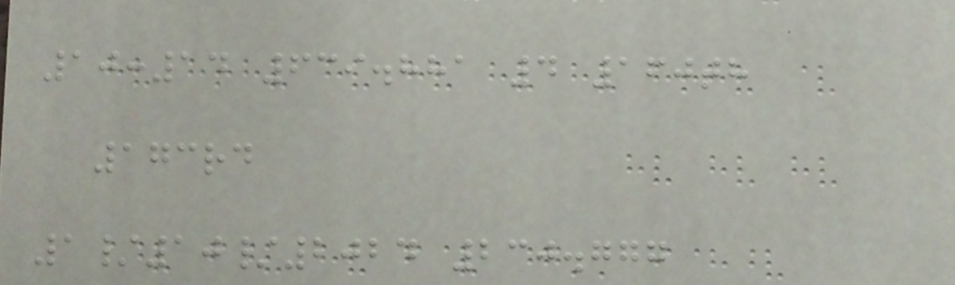10:14 639.881 4 160th
173rd
1/10/2024 230.777
